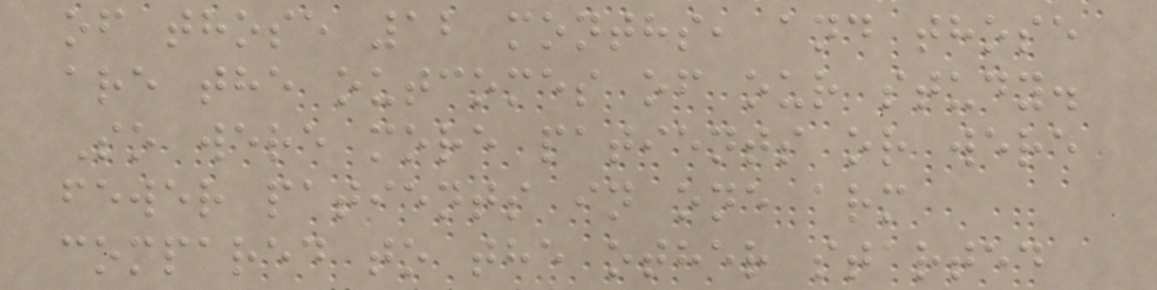of those 12 months, and those
are the outcomes of our study.
So were more patients or were
fewer patients in one arm
compared to the other started
